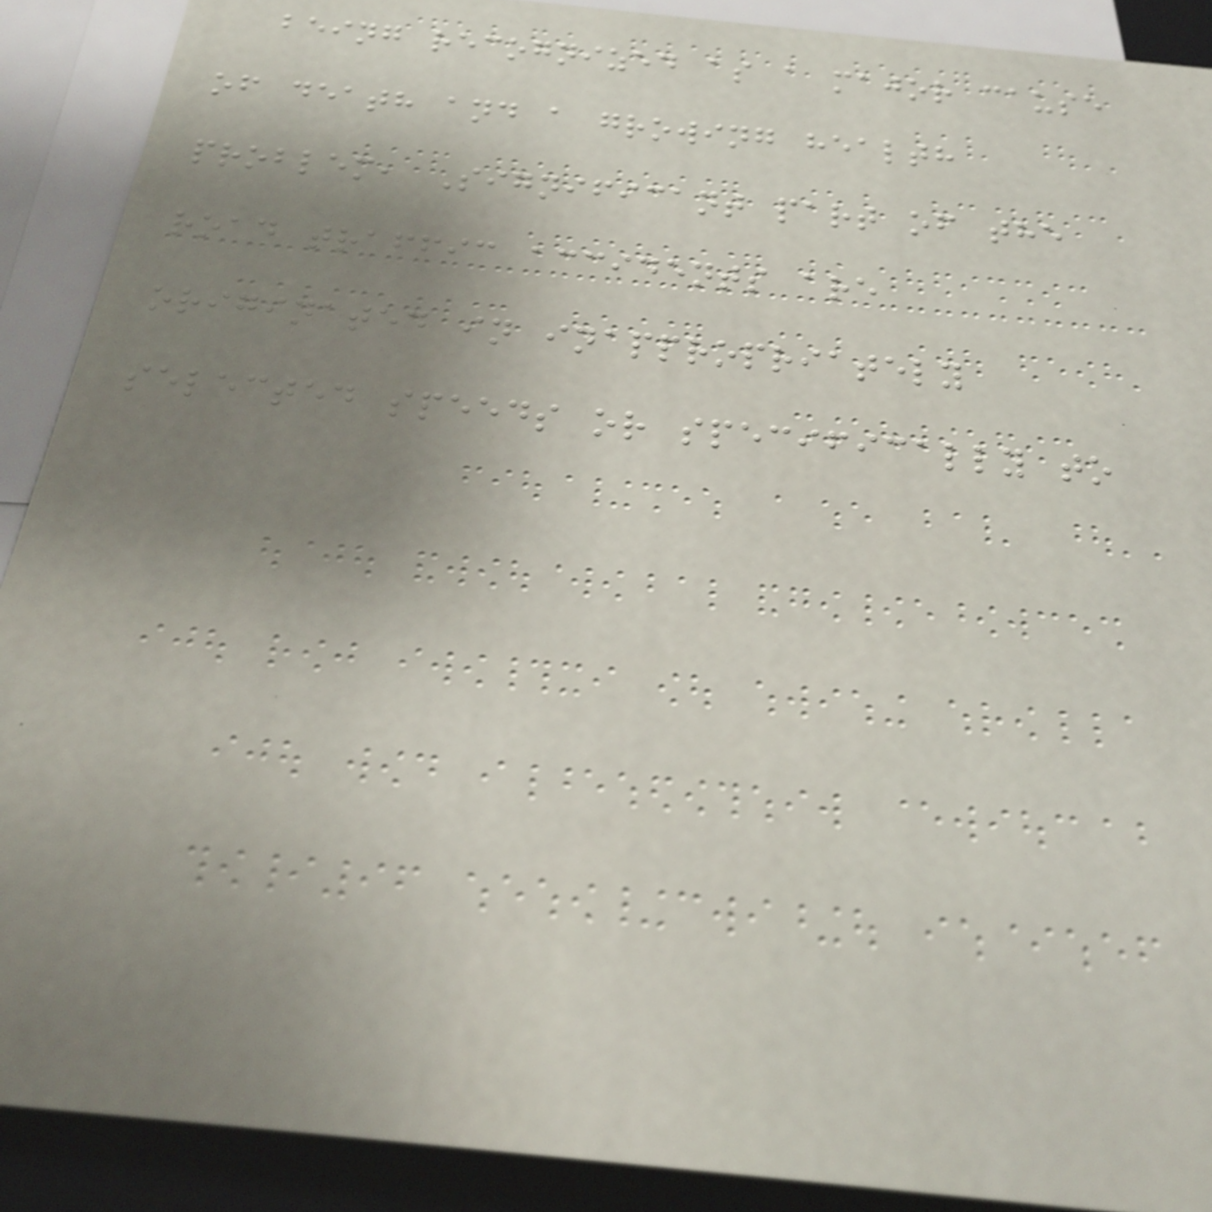being recognized as a major cause
of death and a growing health
problem, Significant part of the
road traffic accidents are
originated in inappropriately
selected speeds or specifically to
